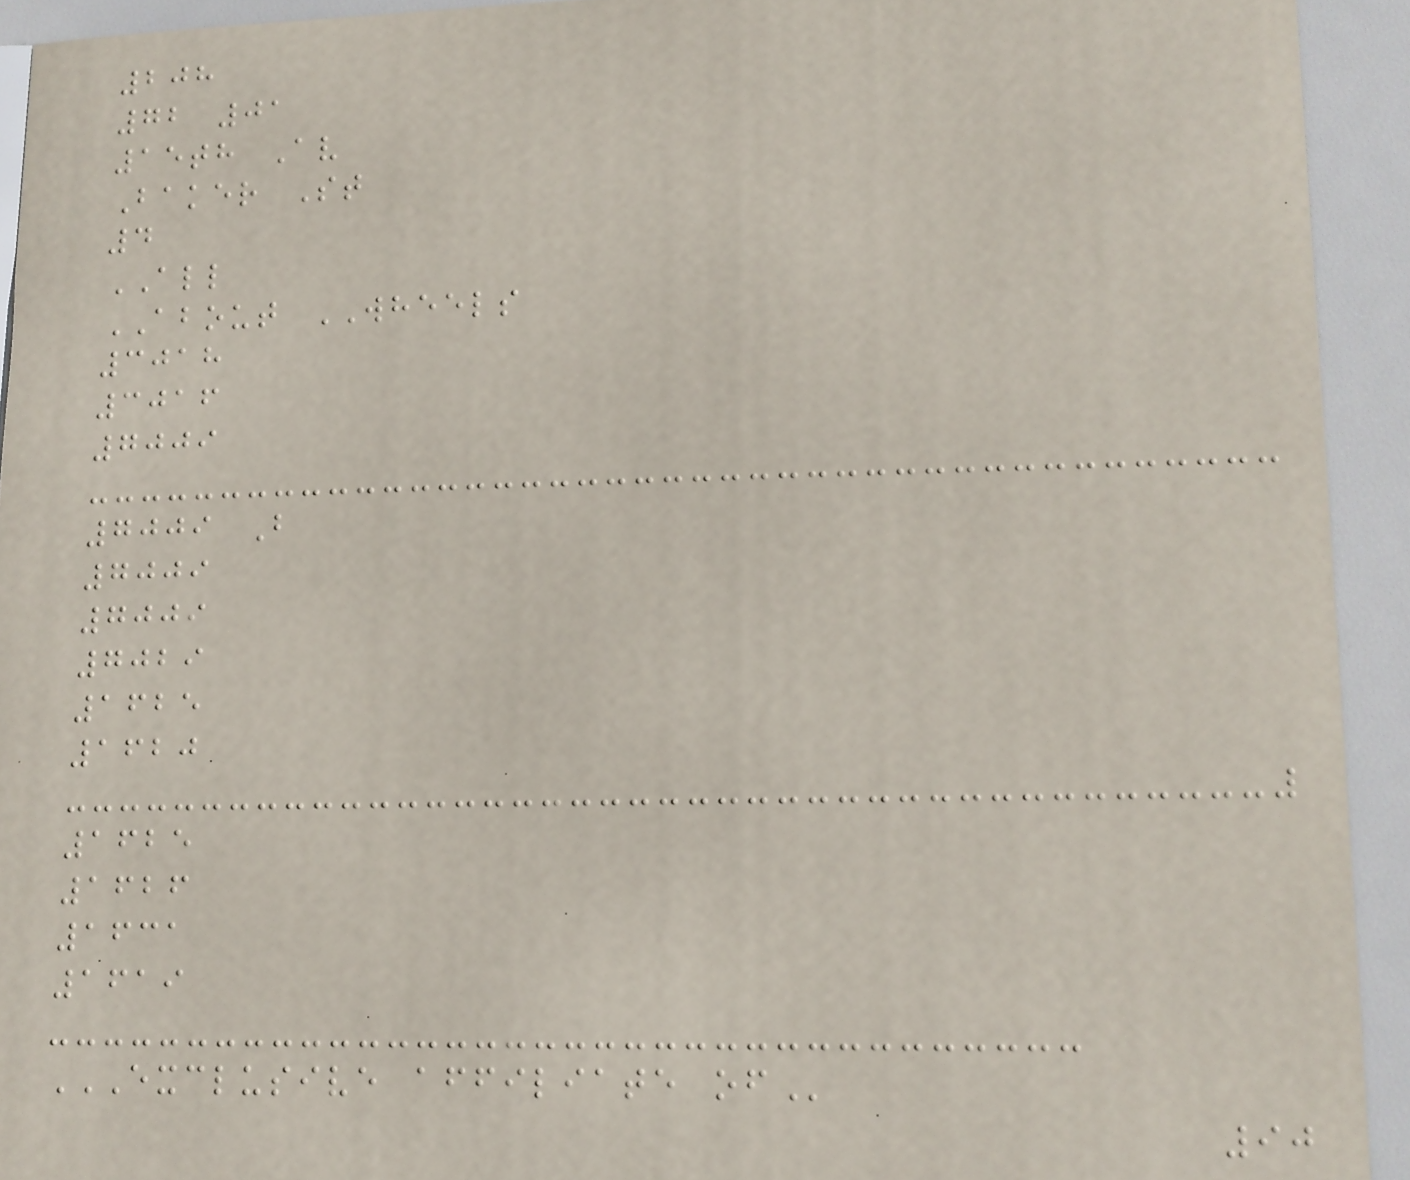208
72 01
15th Av
Baker St
4
ALL
ABOUT WHEELS
3018
3016
7009
7009 B
7009
7009
7029
1625
1620
1625
1626
1631
1619
EXCLUSIVE AFFILIATE OF
90
